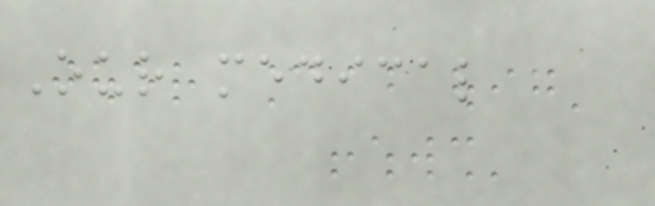Our medical
